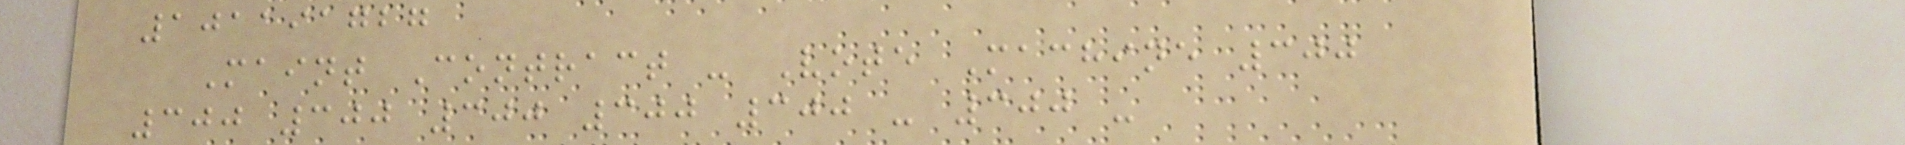101191727
Maint Contract - Vote Machine 300
300 300 300 300 300 - 300 -
